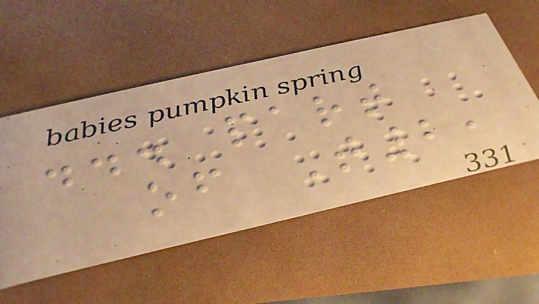... part
of T2,
